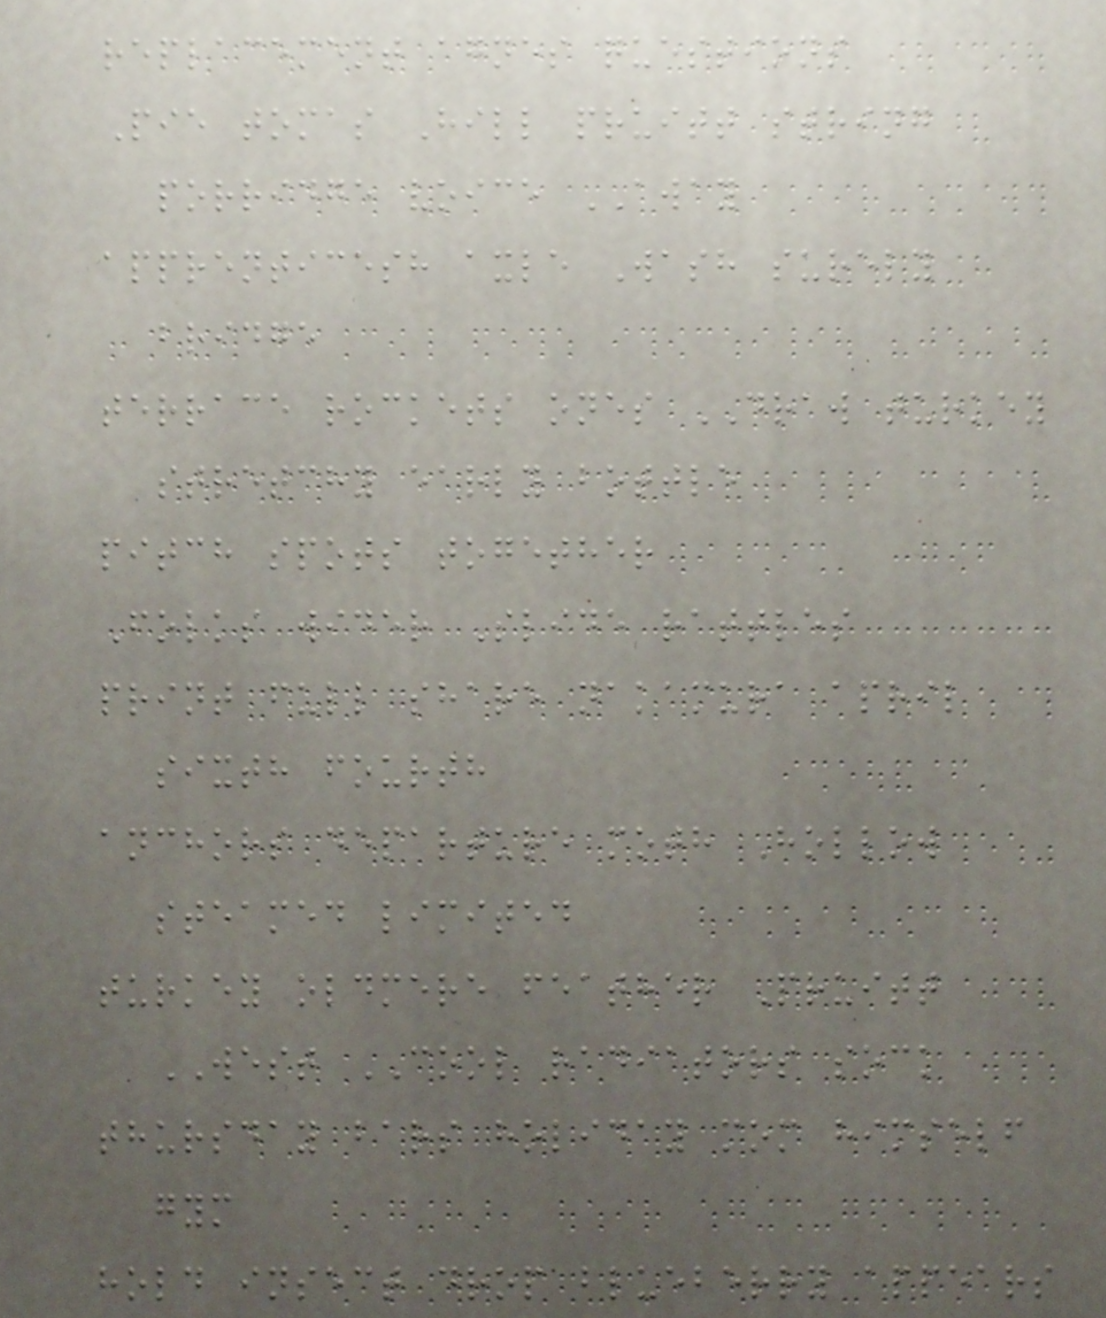replacement agnes questions
Pie tomas Hill pruitt string
porridge voice AWAY
apprenticesh axle Wash surely
bridge
terrace rockets ones DRAW turkey
stretchy early bottle
pitch spots together
Folks wider Slide rattles
print full share nakamura april
sixth fourth
anchors departure moth Hollow
steamed limited
turkey oldmere feather Pruitt
WEST COOL radiators sock
thursday bars holiday mom himself
gym
hold insect drop blueberry appears
